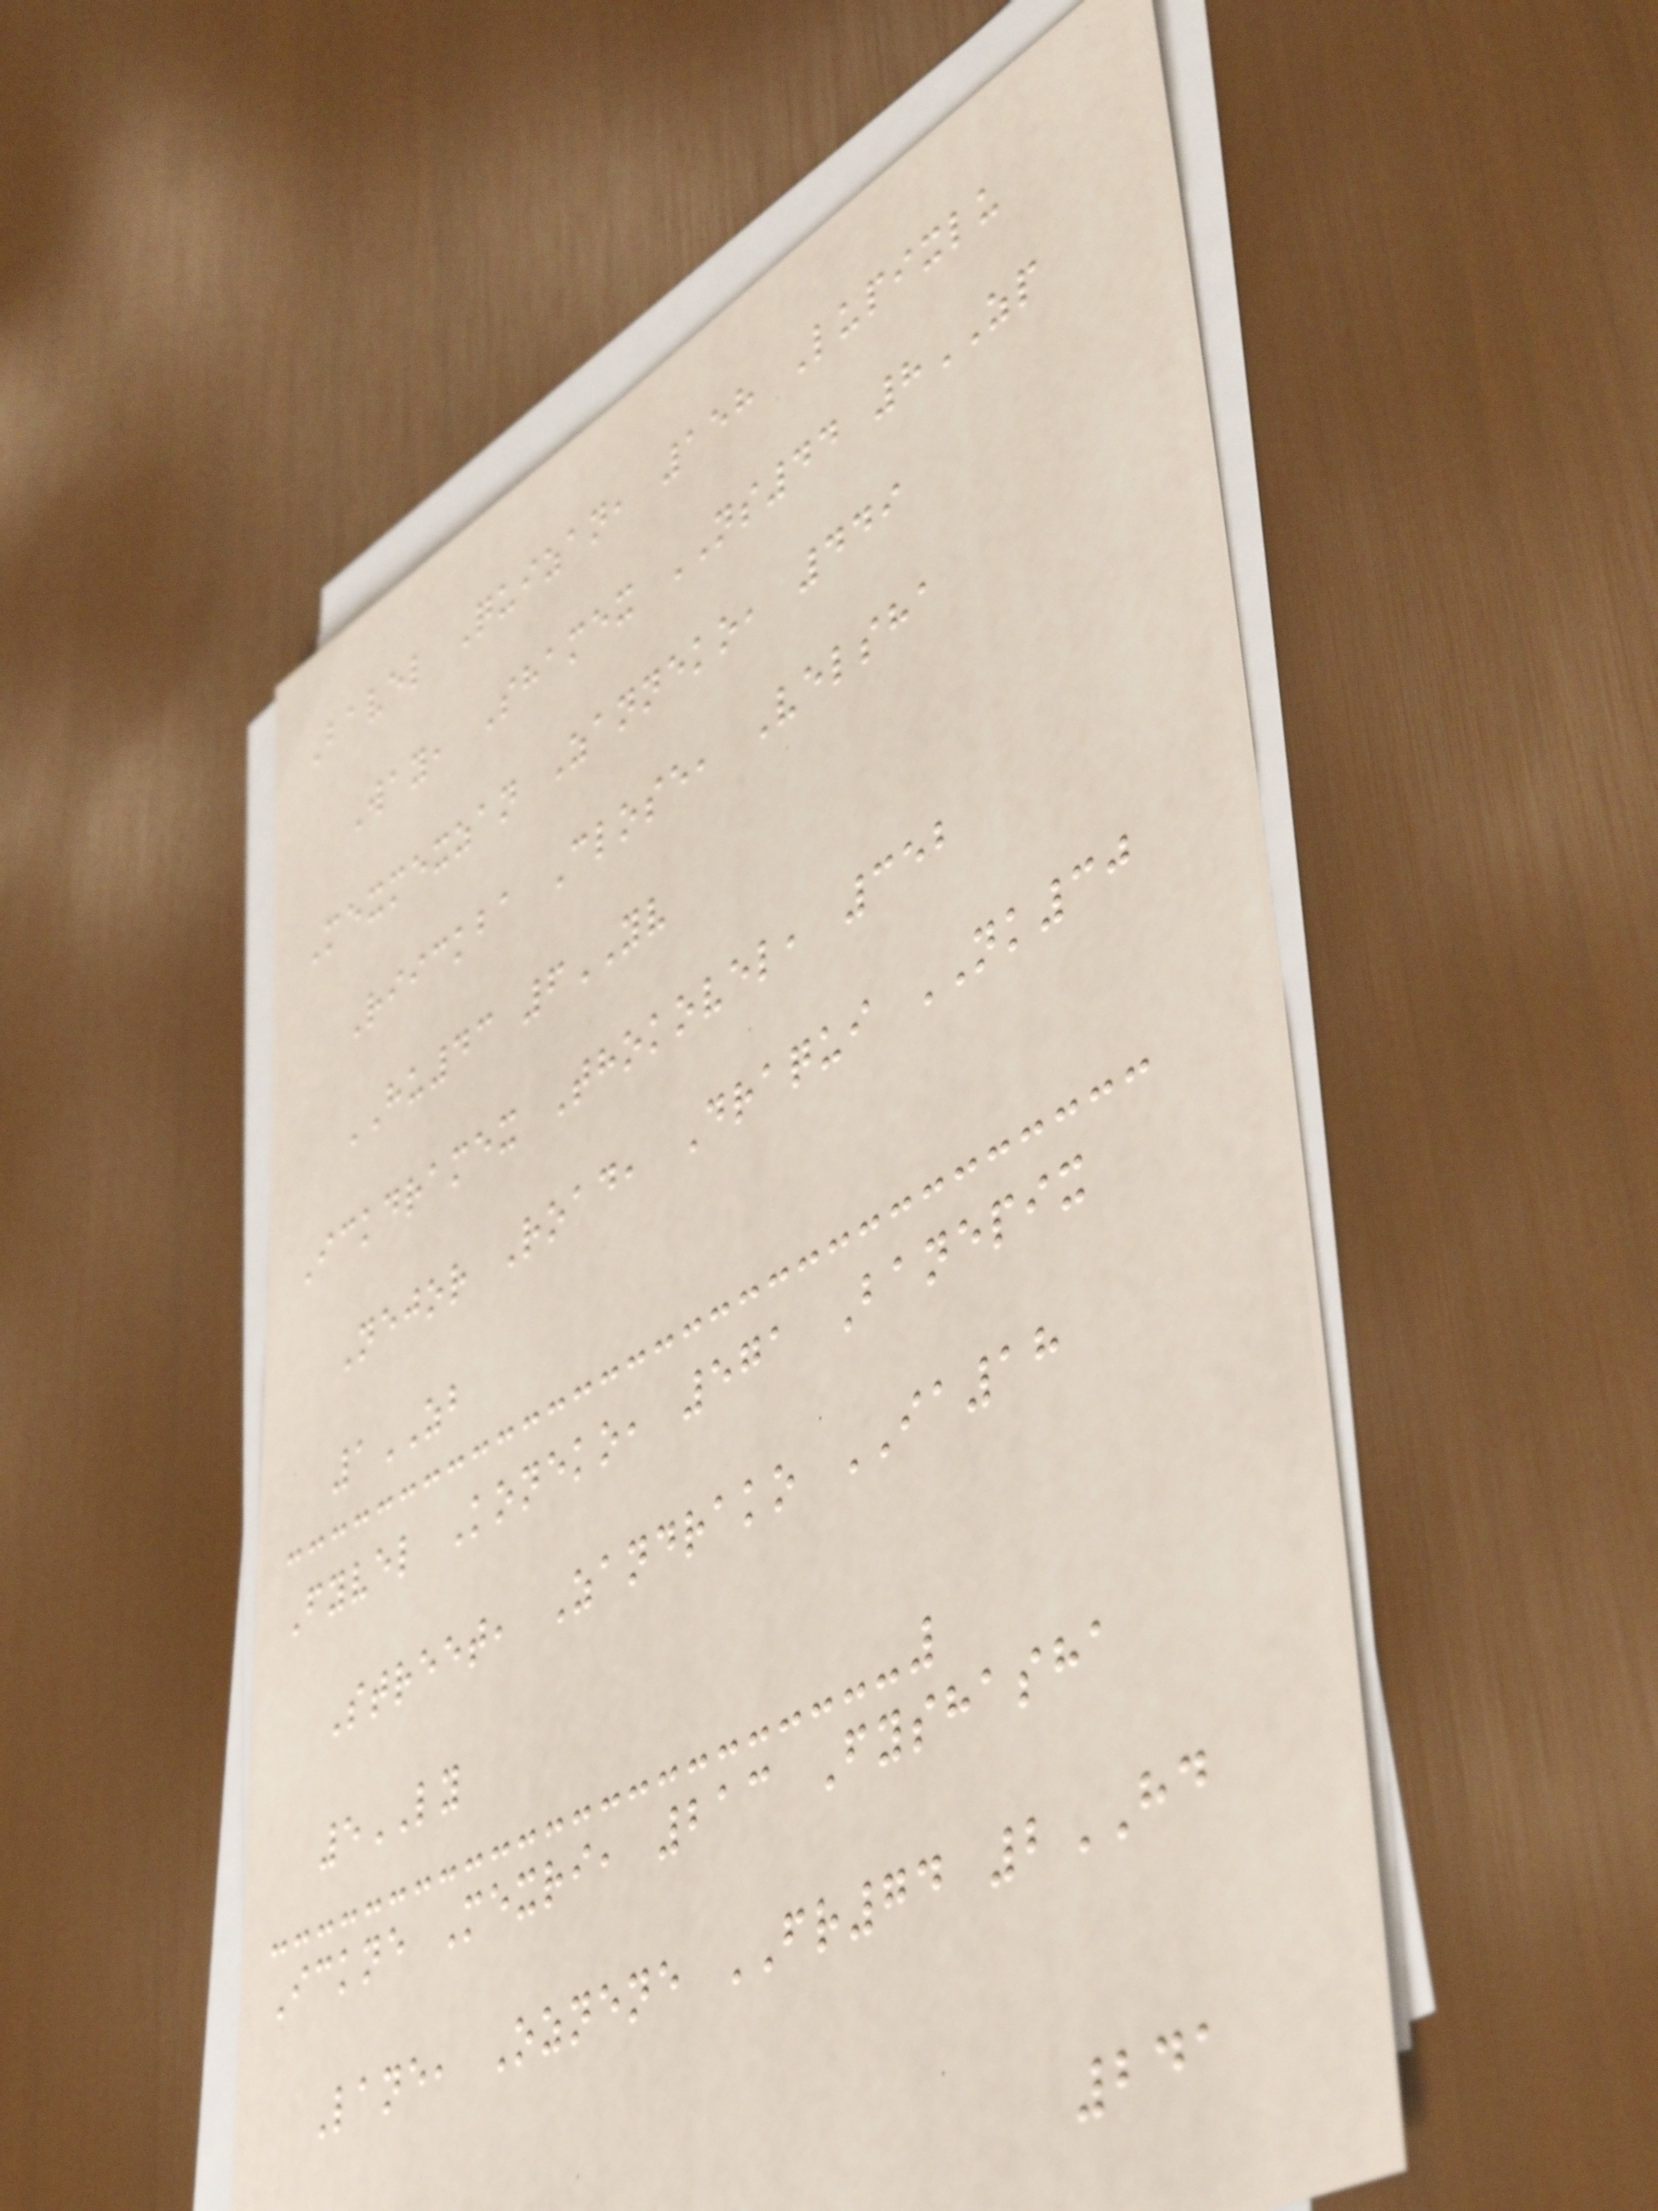Bavel Quizan, 158 Lupixlu
Way, Shamex NS44 8ZP
Mexmexzan Zanneko, 449
Riickba Close, Velsha
HU43 6YV
Ickdramex Thokovel, 352
Nejor Road, Draqui NK30
1ZB
Fyvel Koneko, 571 Banepix
Street, Zandrako IA18
5LY
Ickne Mexri, 213 Fyshasha
Lane, Oznene FR74 2HD
241
